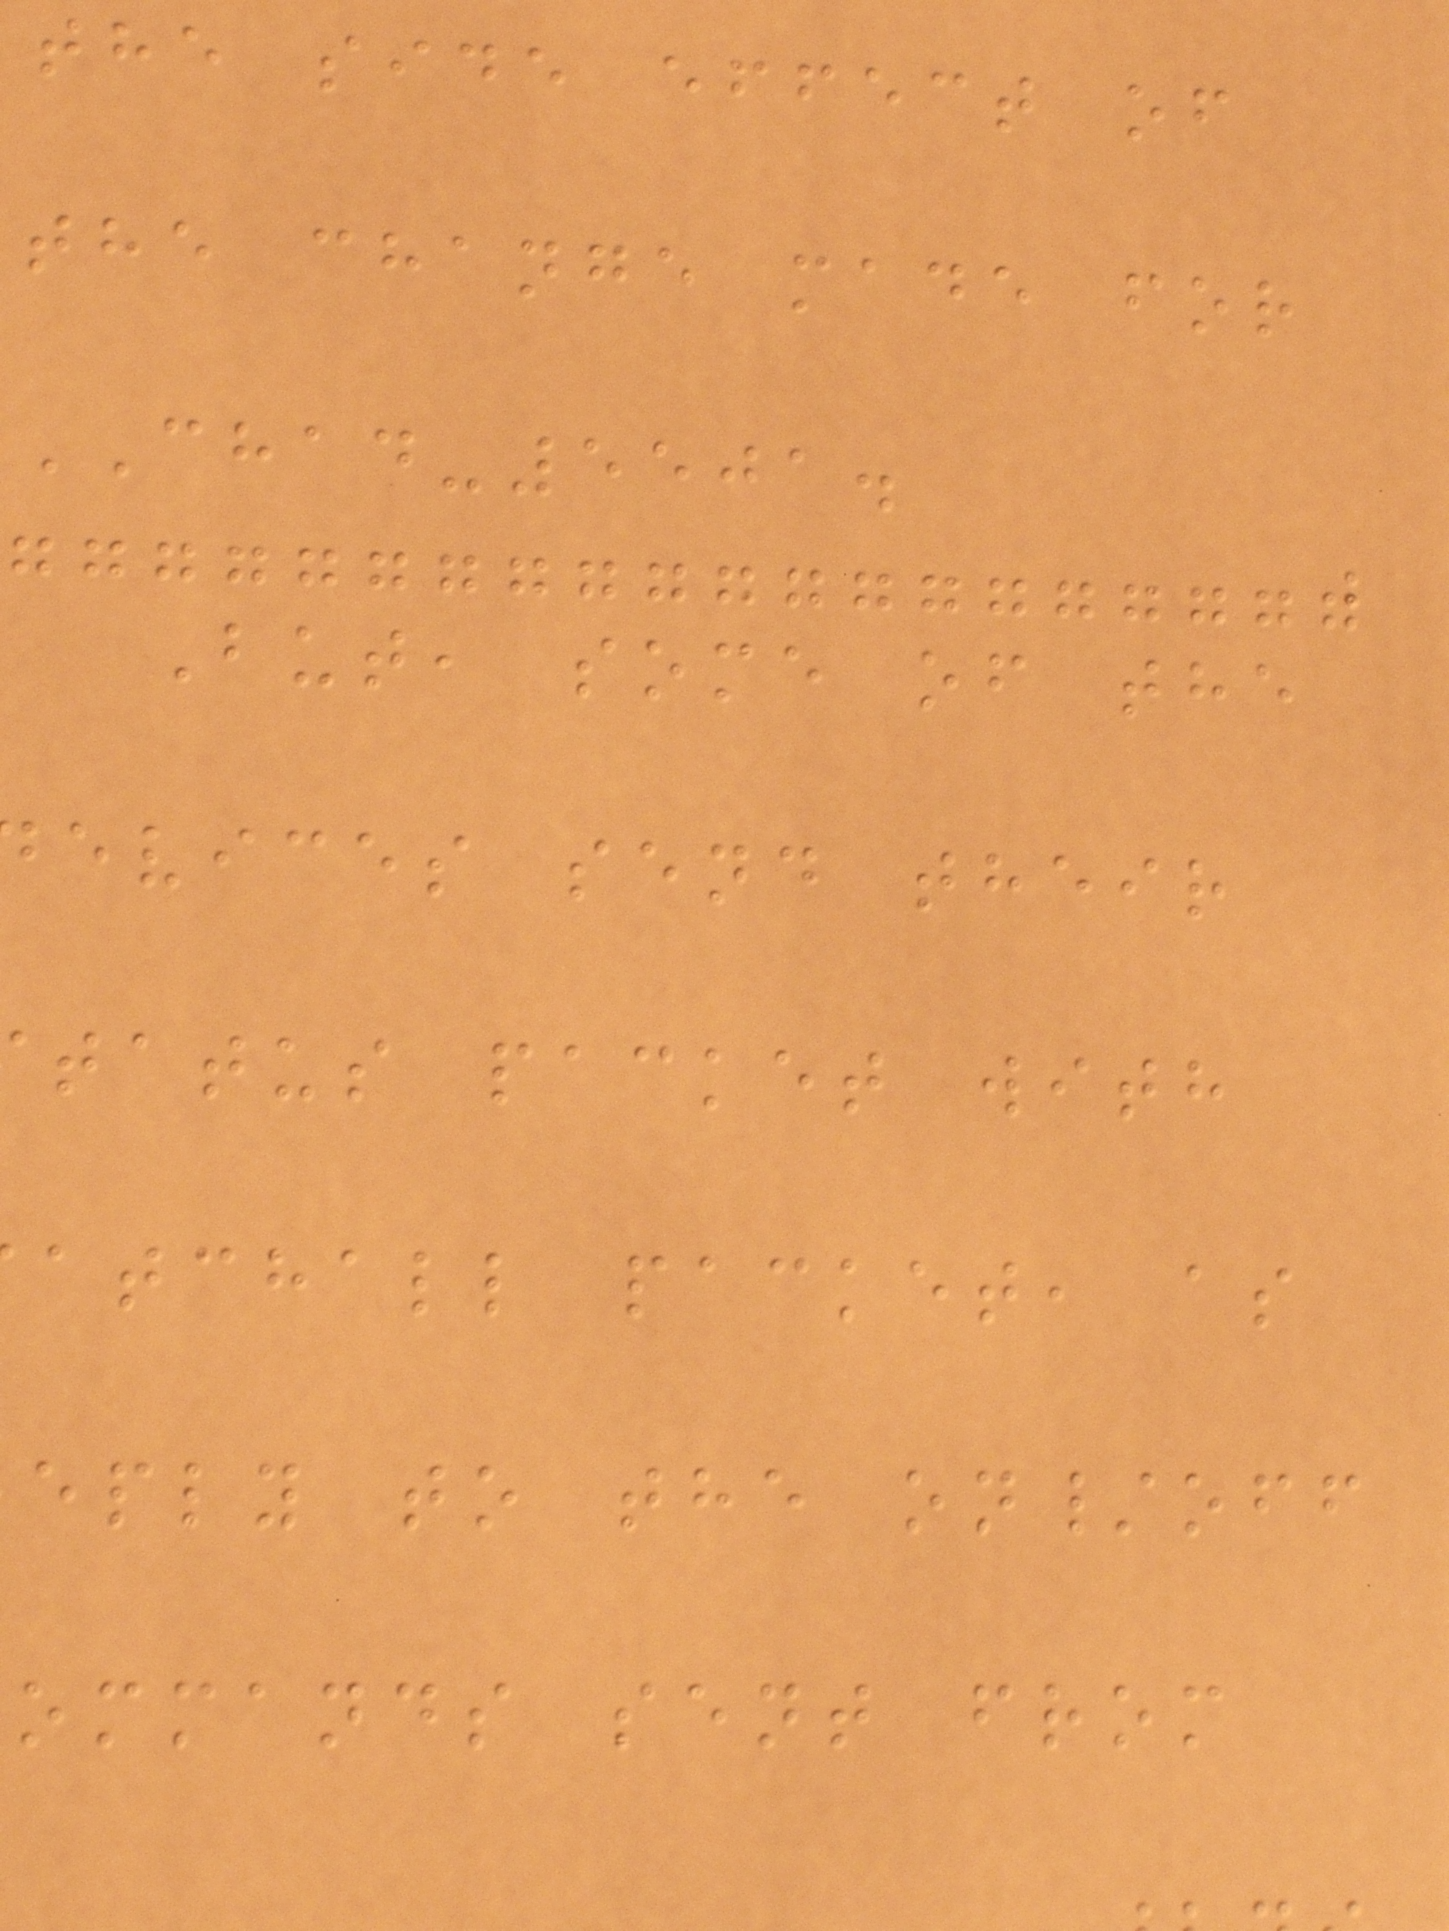the side effect of
the change made for
CHAD-5501.
But, some of the
evices send their
tatus packet with
atchall packet, as
eply to the on/off
ommands sent from
